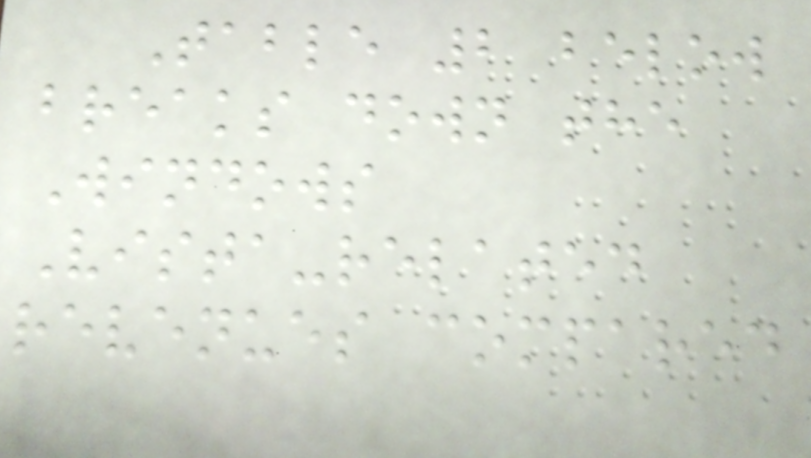Table 2 below
breaks down the
Windows
Vista-related
revenues compared
